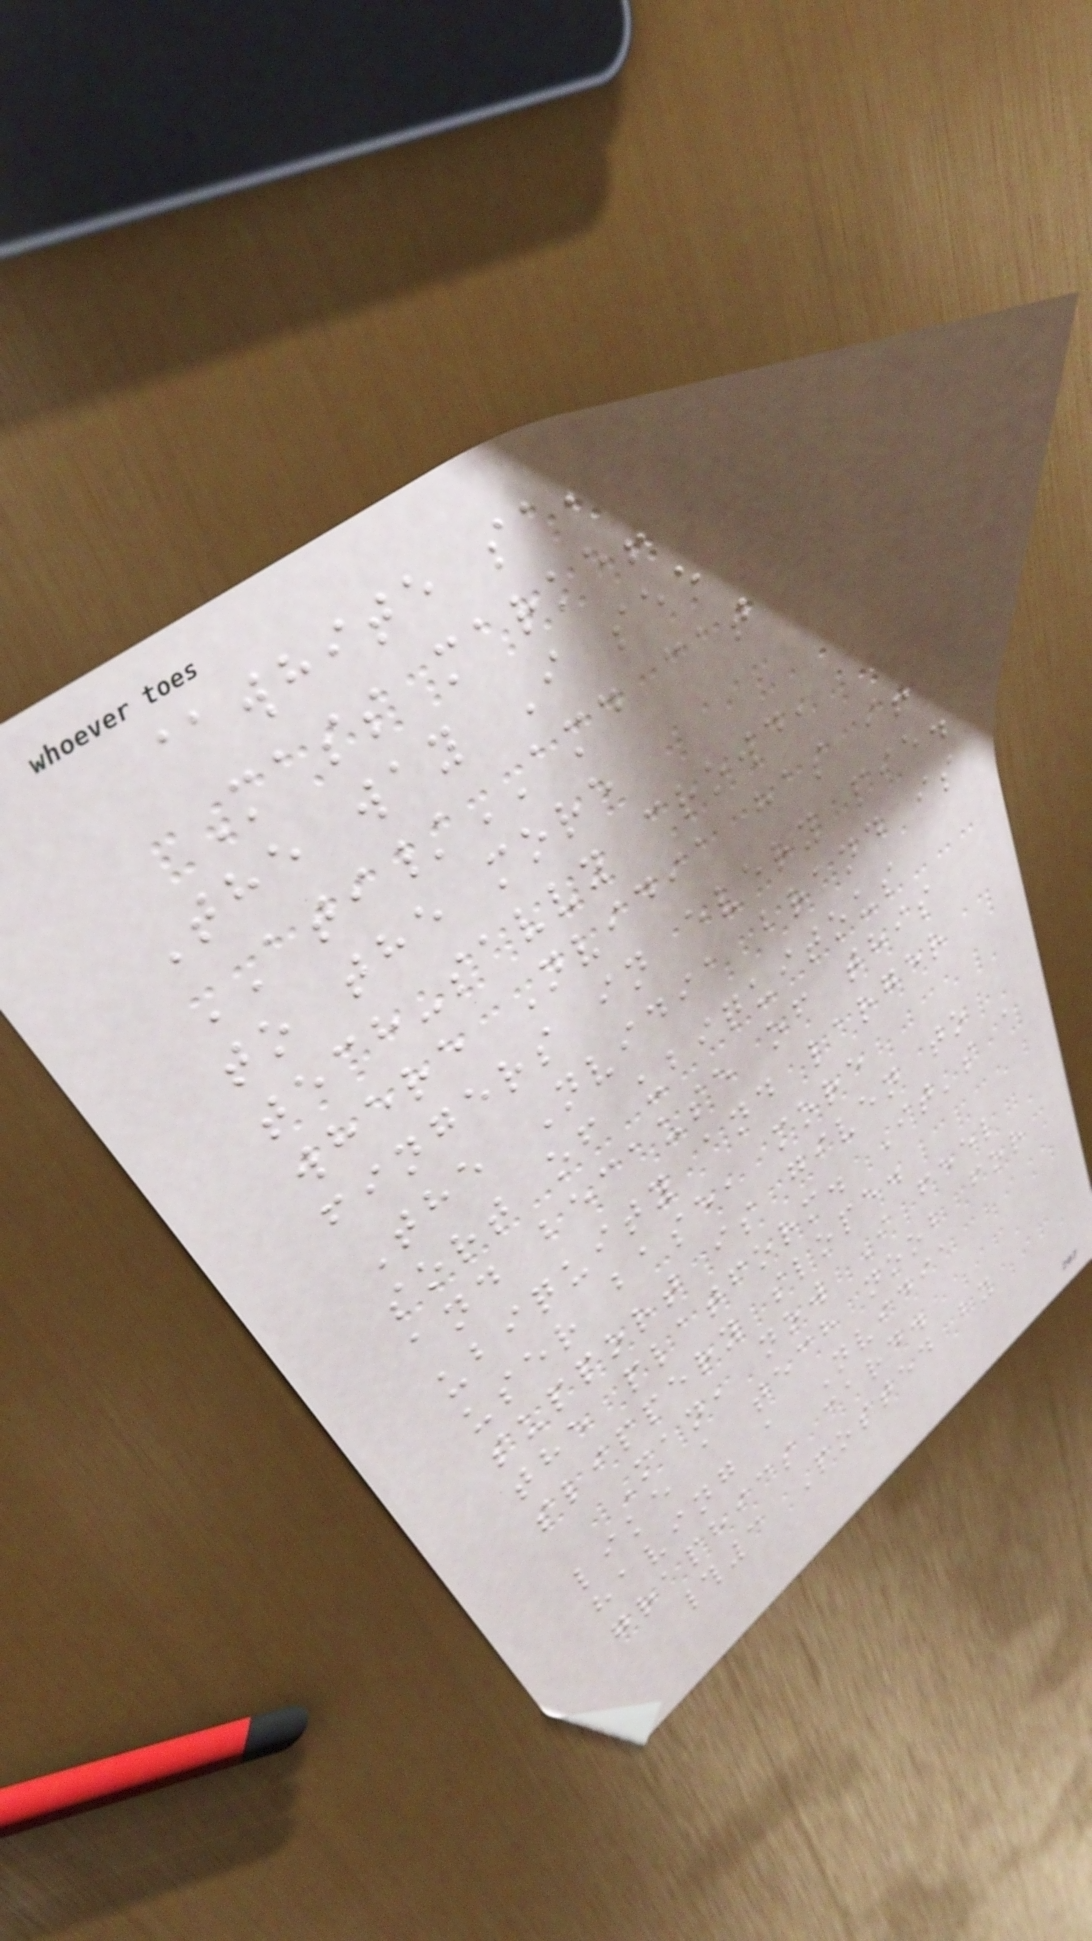@white said:
Mass marketing.
The way I see it,
ATI/AMD caters
to the more
tech-savvy crowd,
where Nvidia has its
fingers in every pie.
The Nvidia brand is
sort of ubiquitous
and because of this
ubiquity and larger
user base, more
support is given to
the platform. It's a
slippery slope.
Man, now I feel
like a tech noob for
having a Nvidia
graphics card.
#3 Posted by
